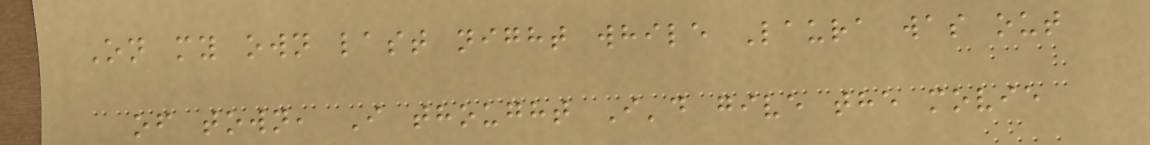On my own last night while Laura was out
of town, I thought I'd give the movie
